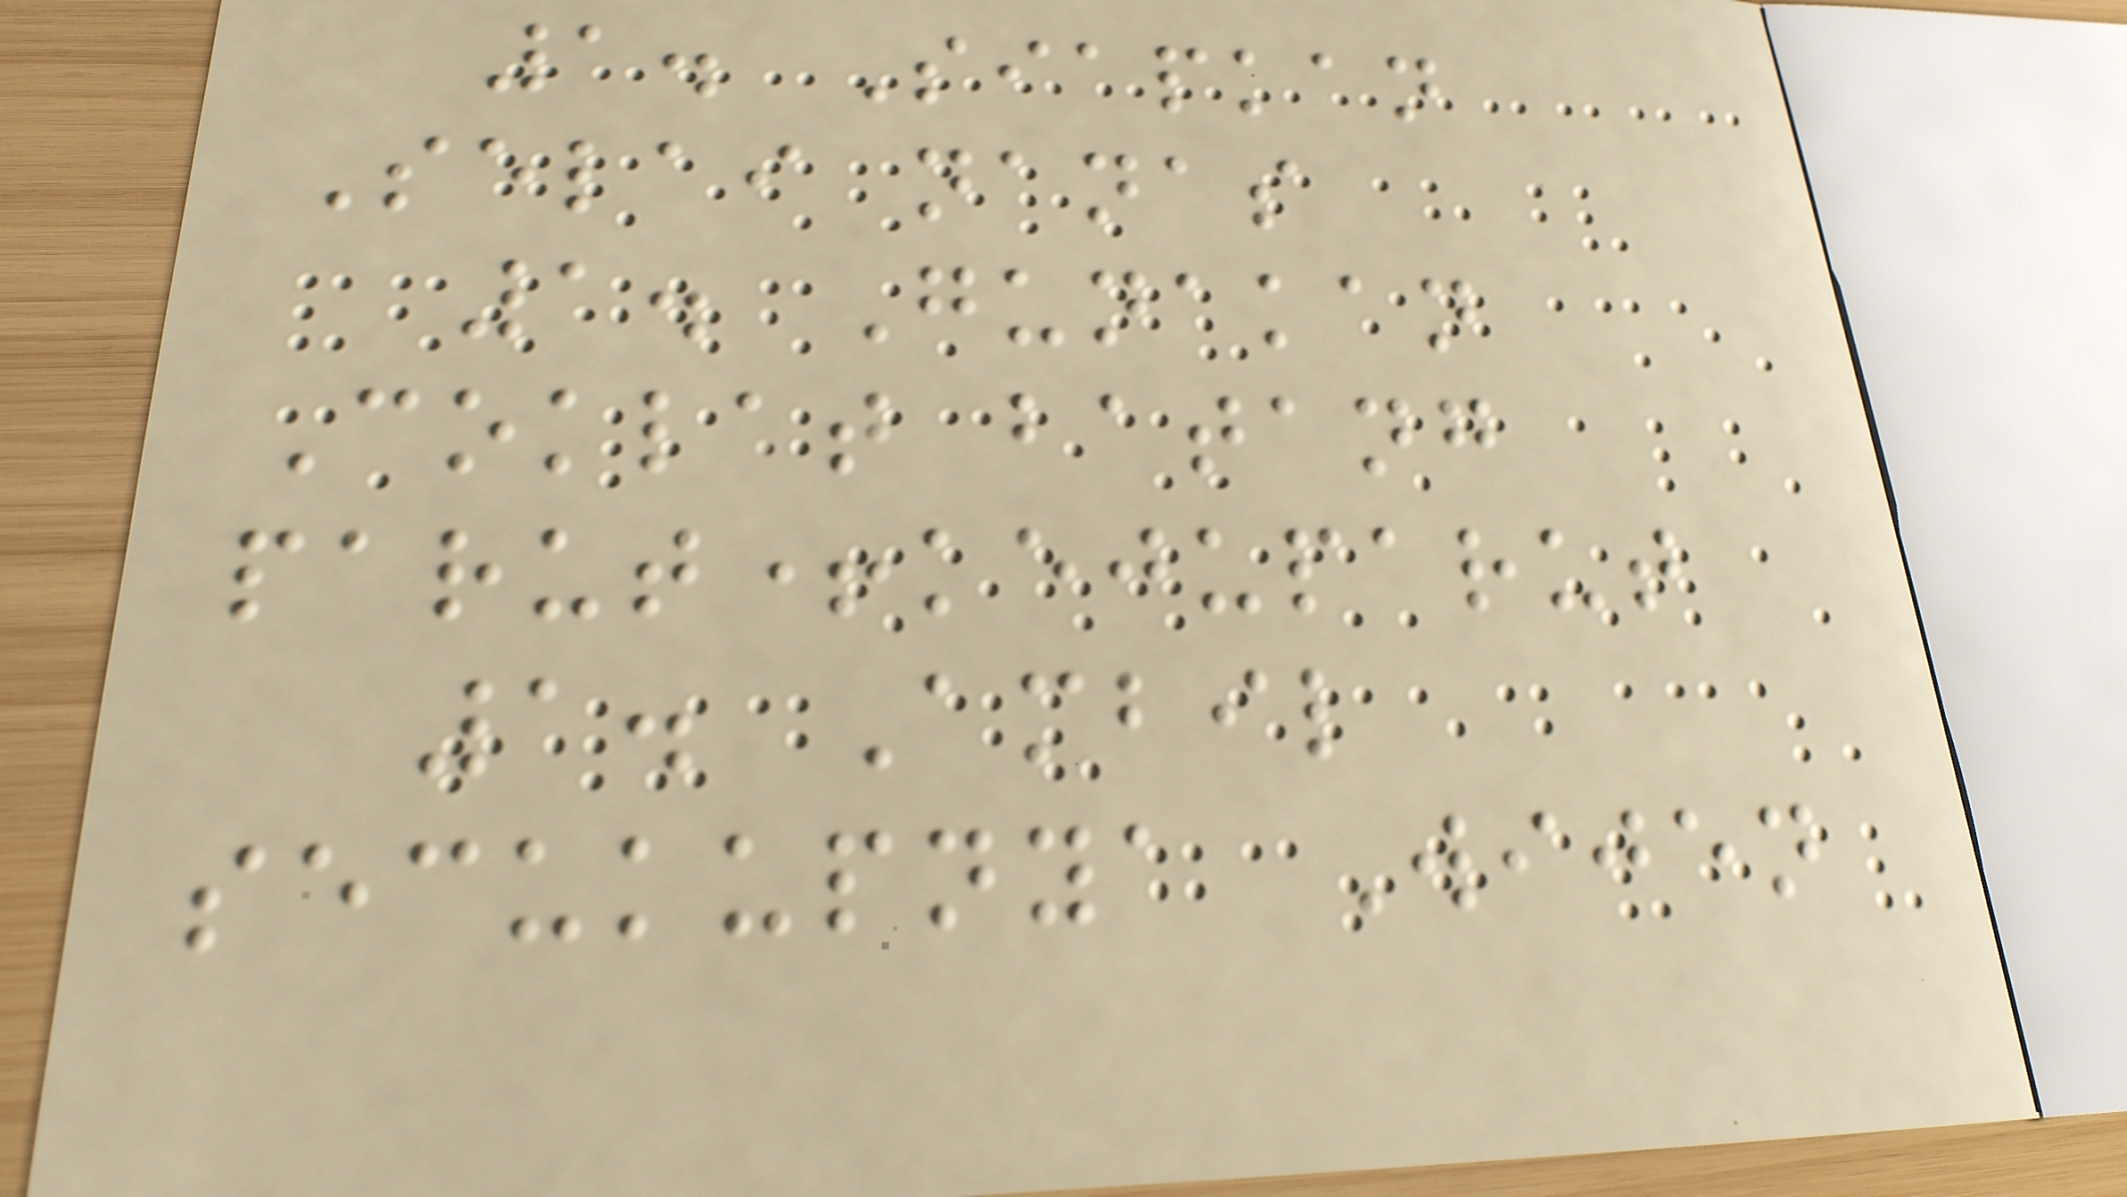1. Siapkan
Selai nanas
1. Gunakan
Coklat batang
parut+kejuparut
1. Ambil
secukupnya Wijen
